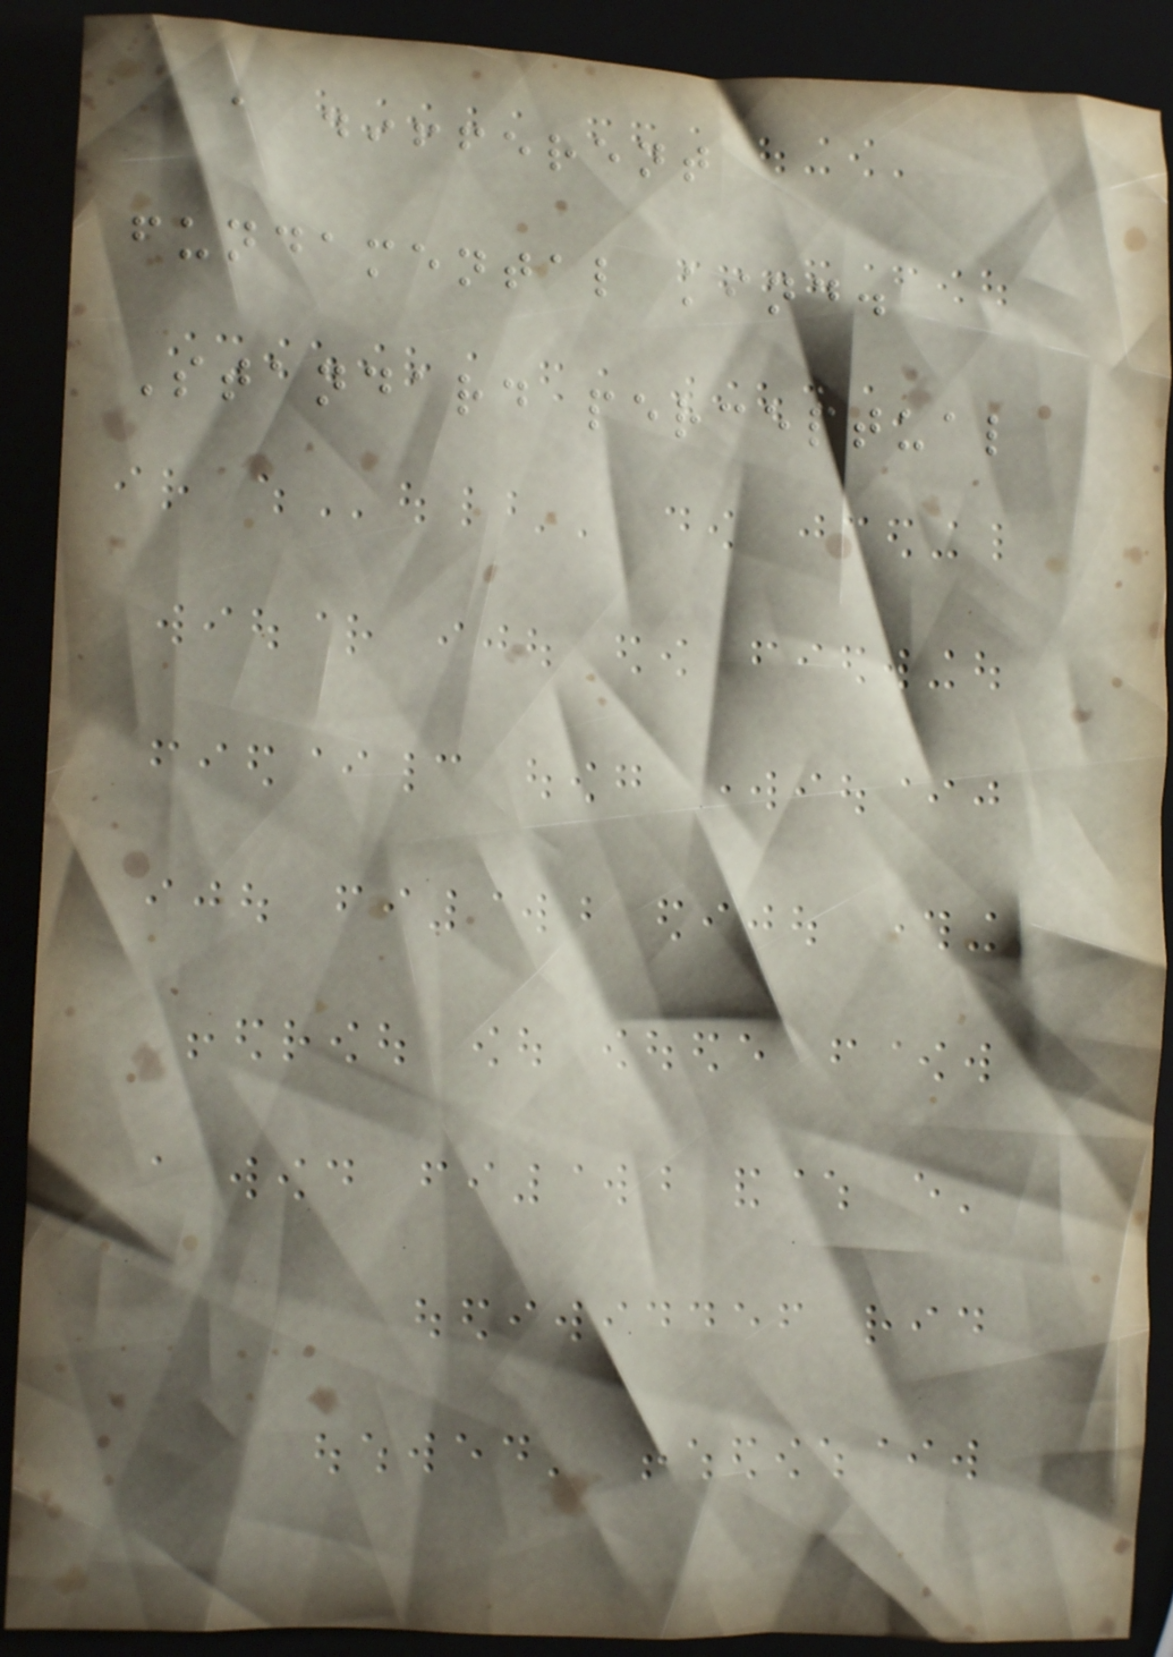a different
fundamental kind.
Standard perceptual
